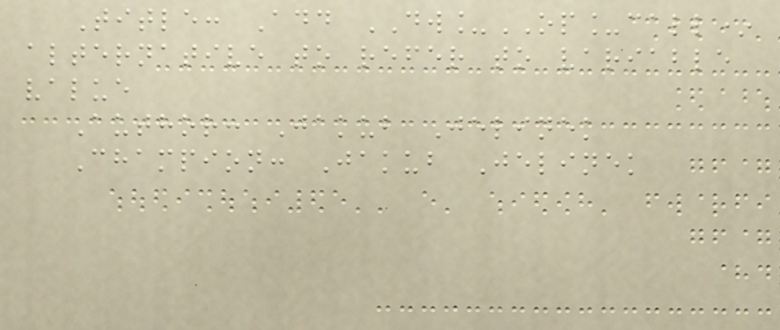Title: Add DW_OP_call*
alternative to refer to variable
value
Author: Jakub Jelinek
Champion: Jakub Jelinek
